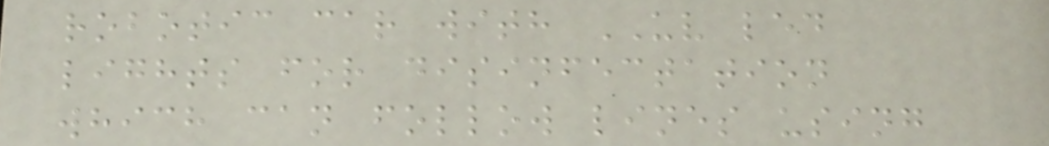robotic car with UV led
lights for disinfectation
which can follow lines using
